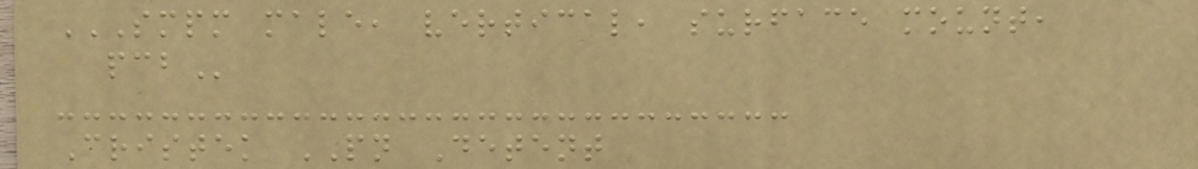SMPM MALE, VERTICAL, SURFACE MOUNT,
PCB
Cristek PN Detent
